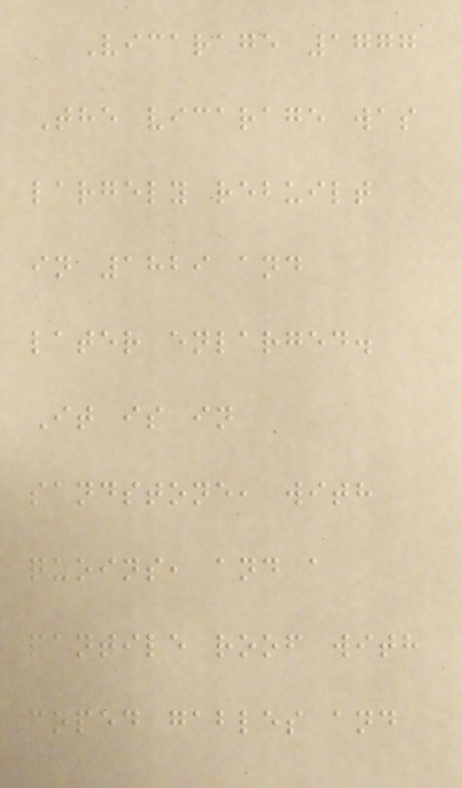Vicarage 1777
The vicarage was
largely rebuilt
in 1829 and
later enlarged.
It is in
sandstone, with
quoins, and a
pantile roof with
coped gables and
